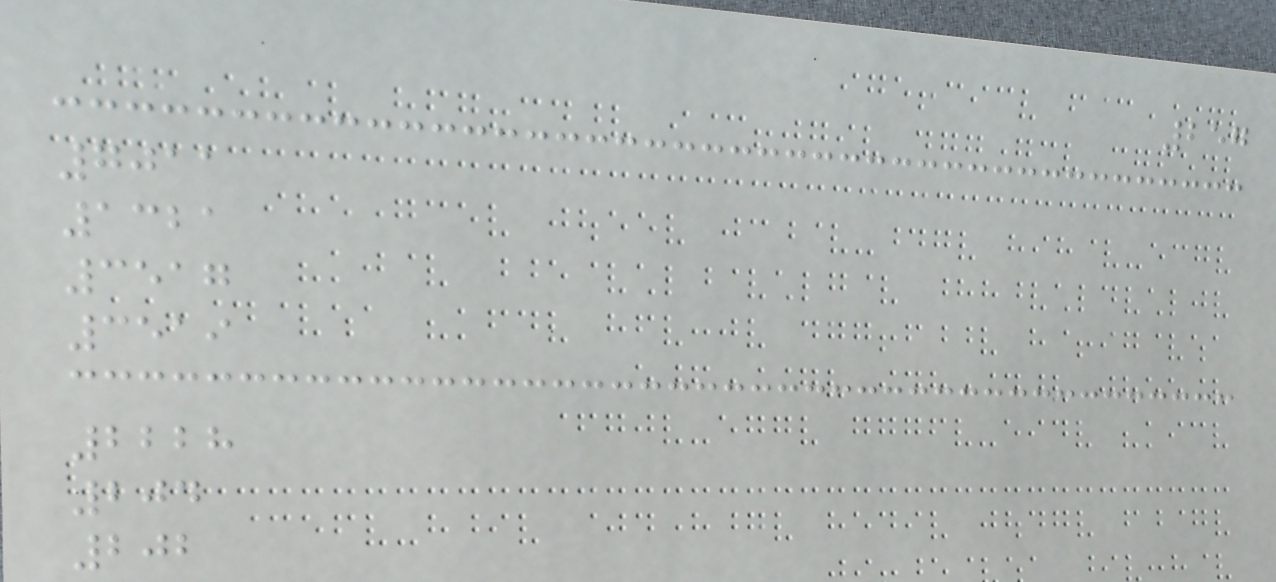257
7011
1321
3517
3519
2228
204
202
